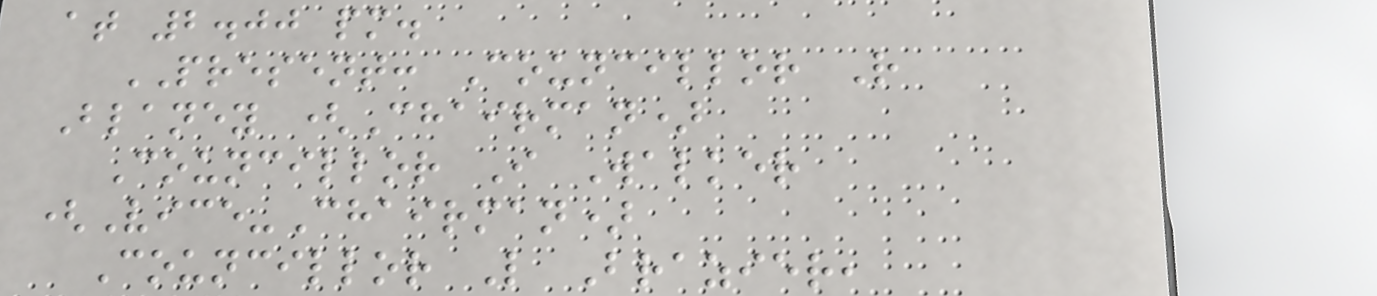at 2.00 pm.
PRESENT: Councillor R
Blaney (Chairman)
Councillor I Walker
(Vice-Chairman)
Councillor L Brazier,
